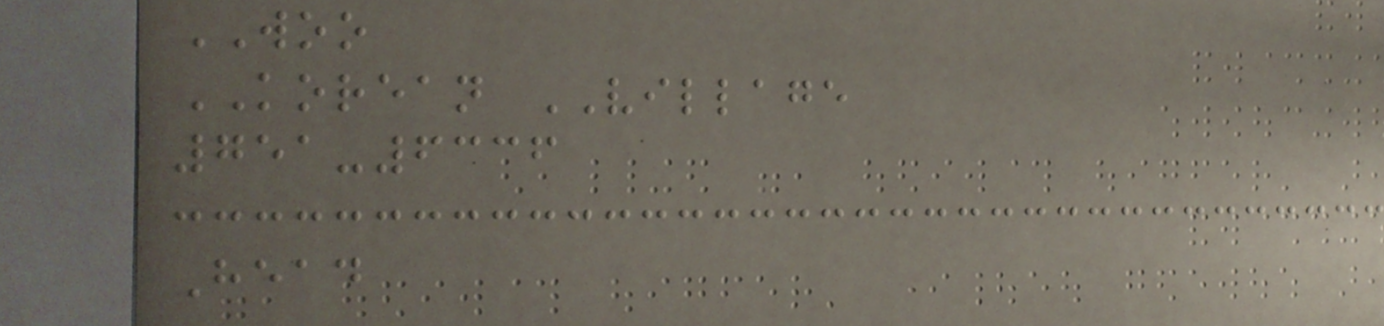WOO
KOREAN VILLAGE
751-6336
Head
